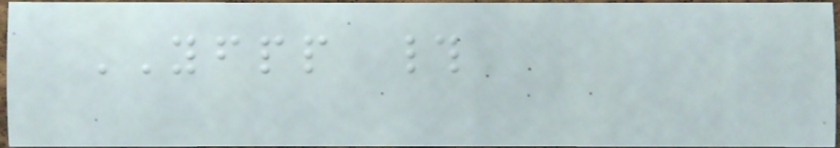YFPP #
